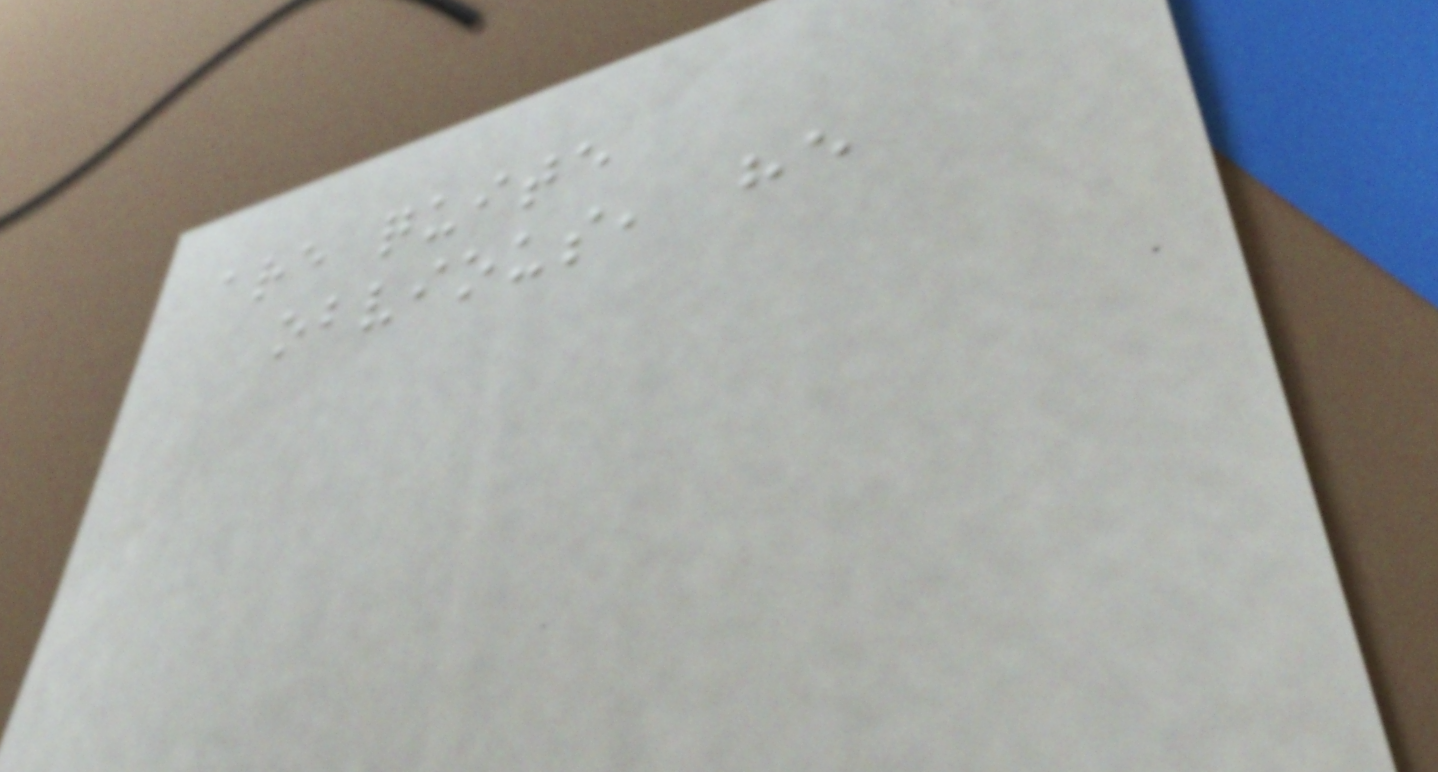are quite
obvious, he
